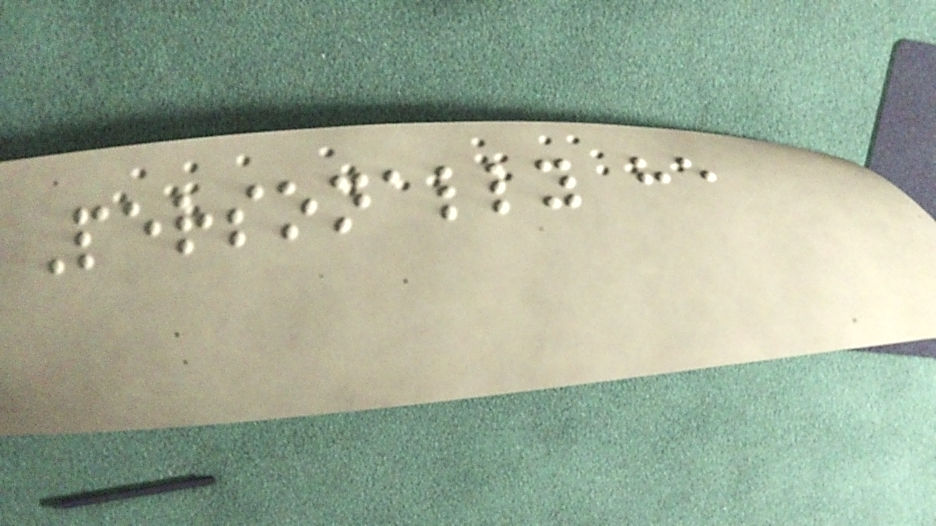Personally he
